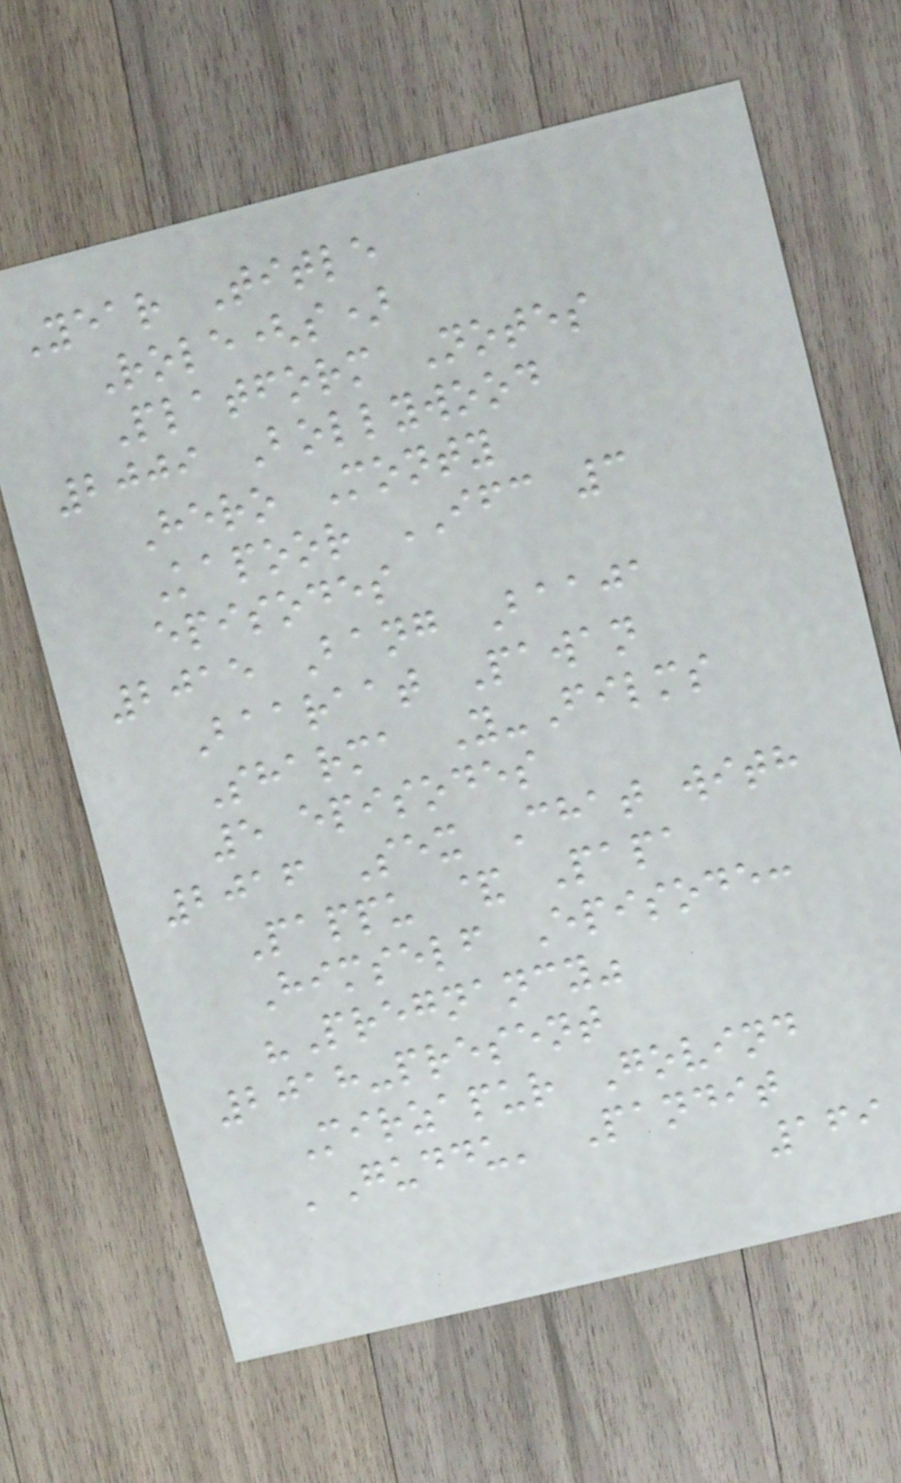Year Title
Role(s)
Platform Notes
2009 Bollywood
Hero Monty
Kapoor IFC 3
episodes
2015 Bang Baaja
Baaraat Pawan
Sharma Y-Films
5 episodes
2016 Sex Chat with
Pappu & Papa
Himself Episode:
"Pregnancy"
2018-present
Mirzapur Govind
'Guddu' Pandit
169
